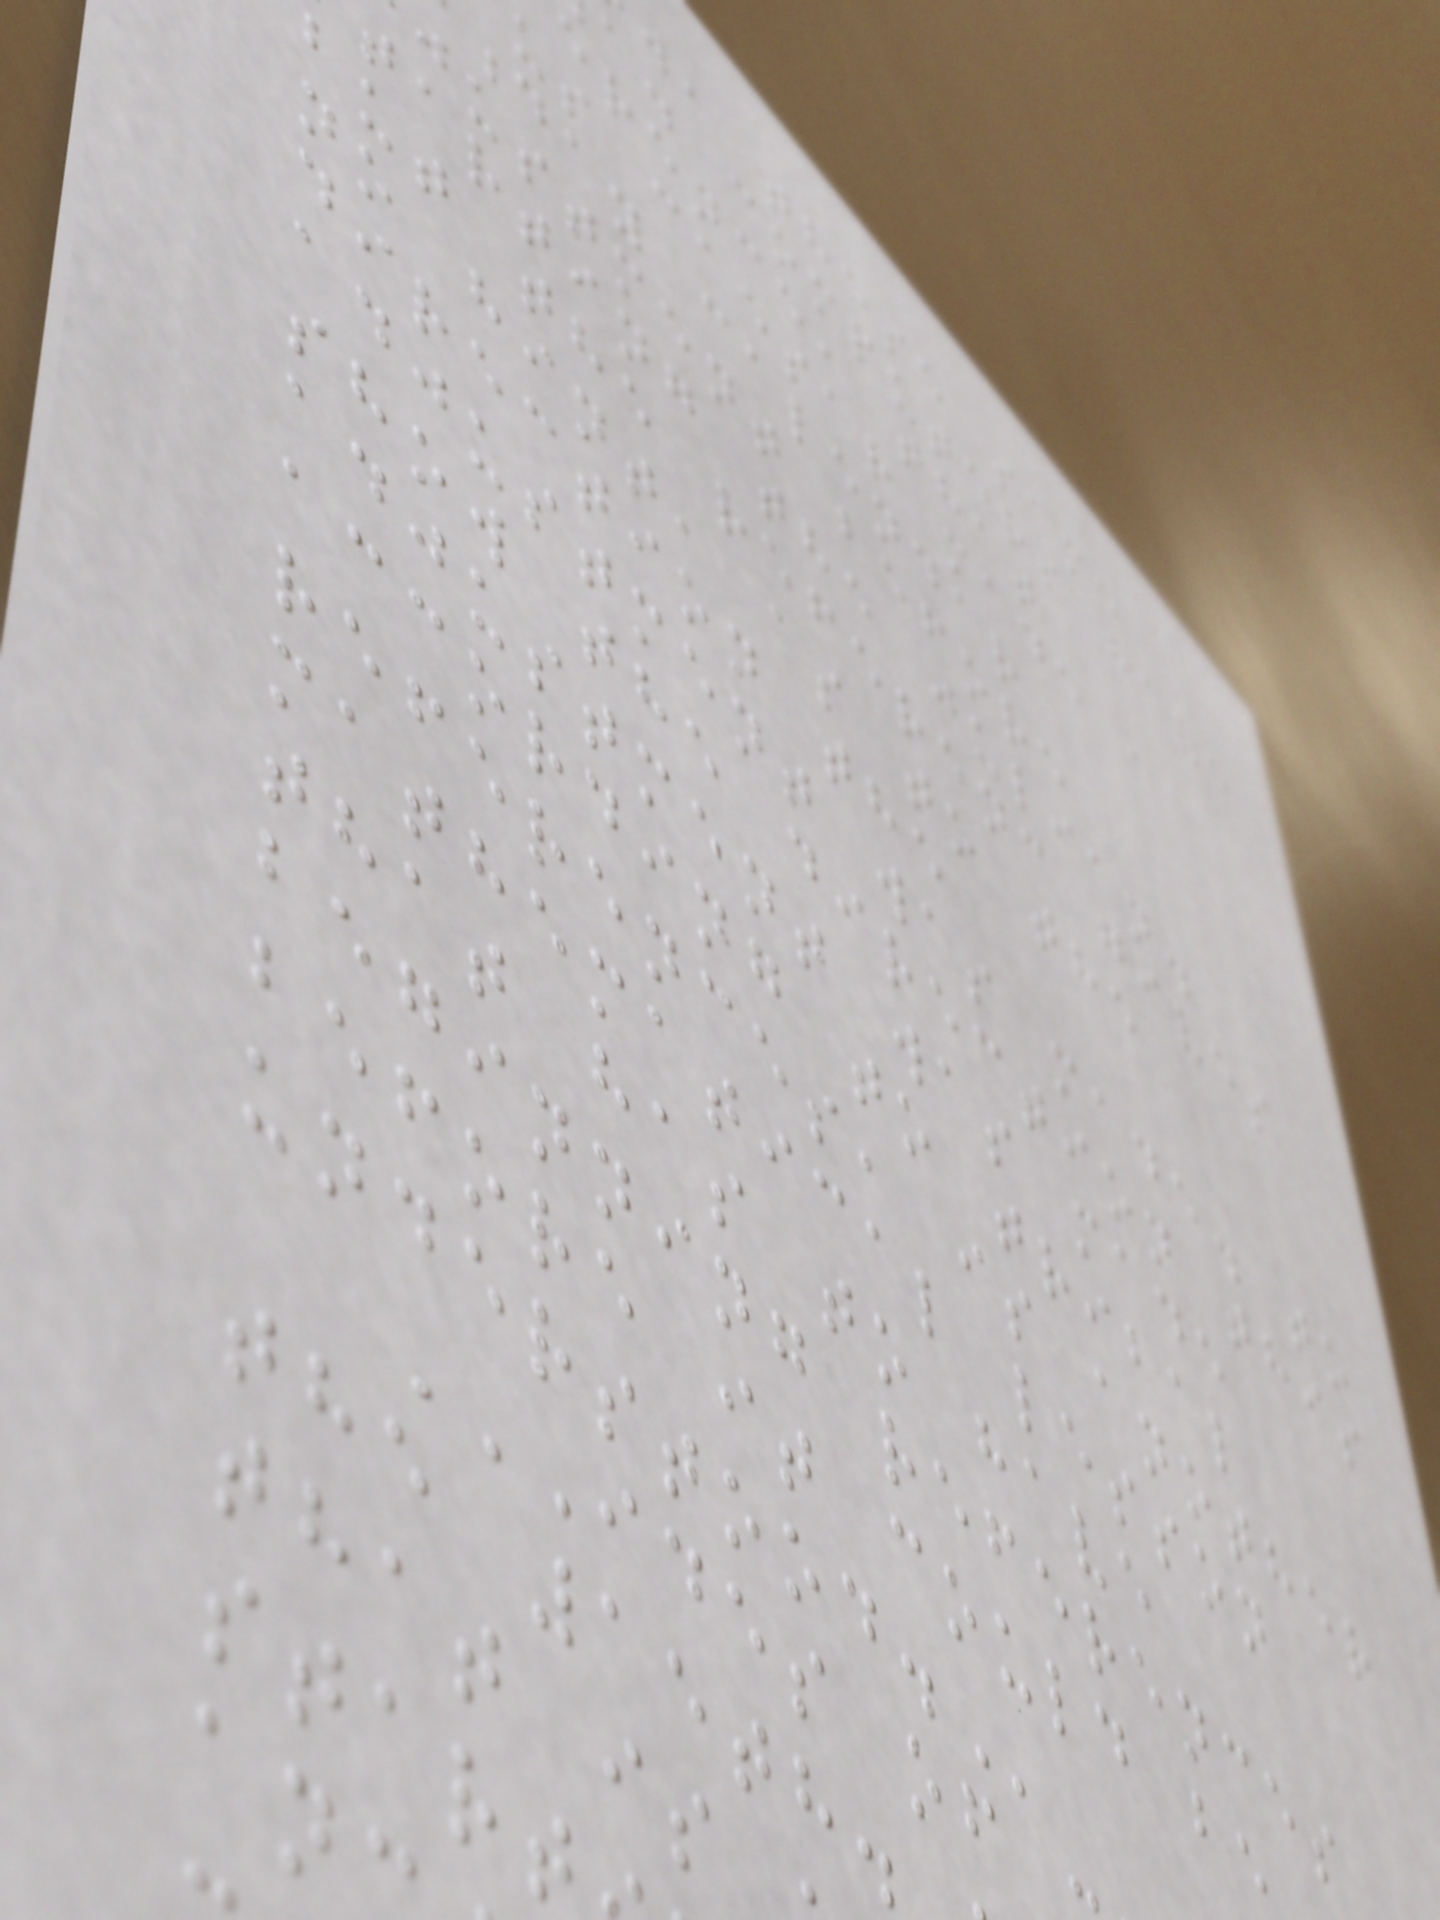w, these same
a. computers have
erence, that
us caesar made a
day calendar
justment before
tarting the julian.
but the referenc gives
no hint, as to the
direction the
adjustment was made. to
show the direction this
adjustment was made
according to tribal
references, is another
mathematical lesson
that has to have
beginning references
before it could be
the 15th.
that is
